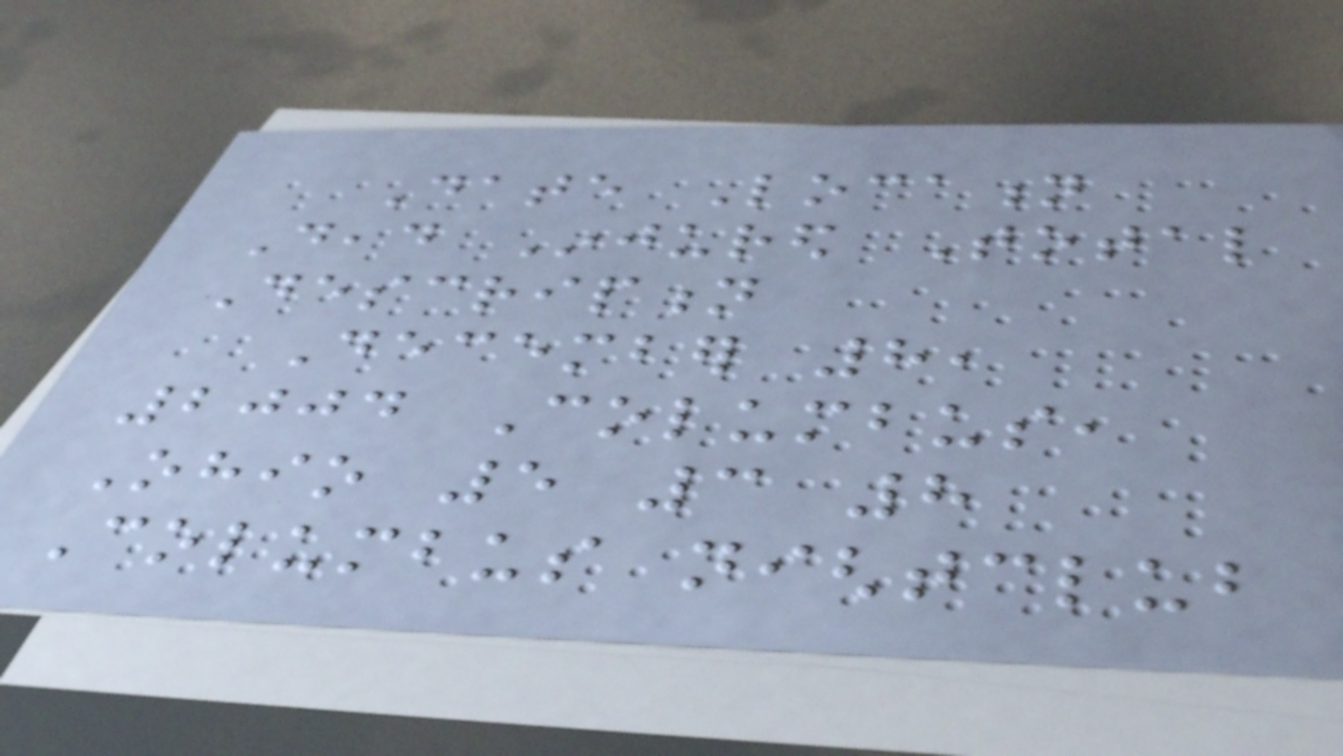Date Location
Dead Injured Total
Description
December 8,
2004 Columbus,
Ohio 5 3 8
Columbus nightclub
